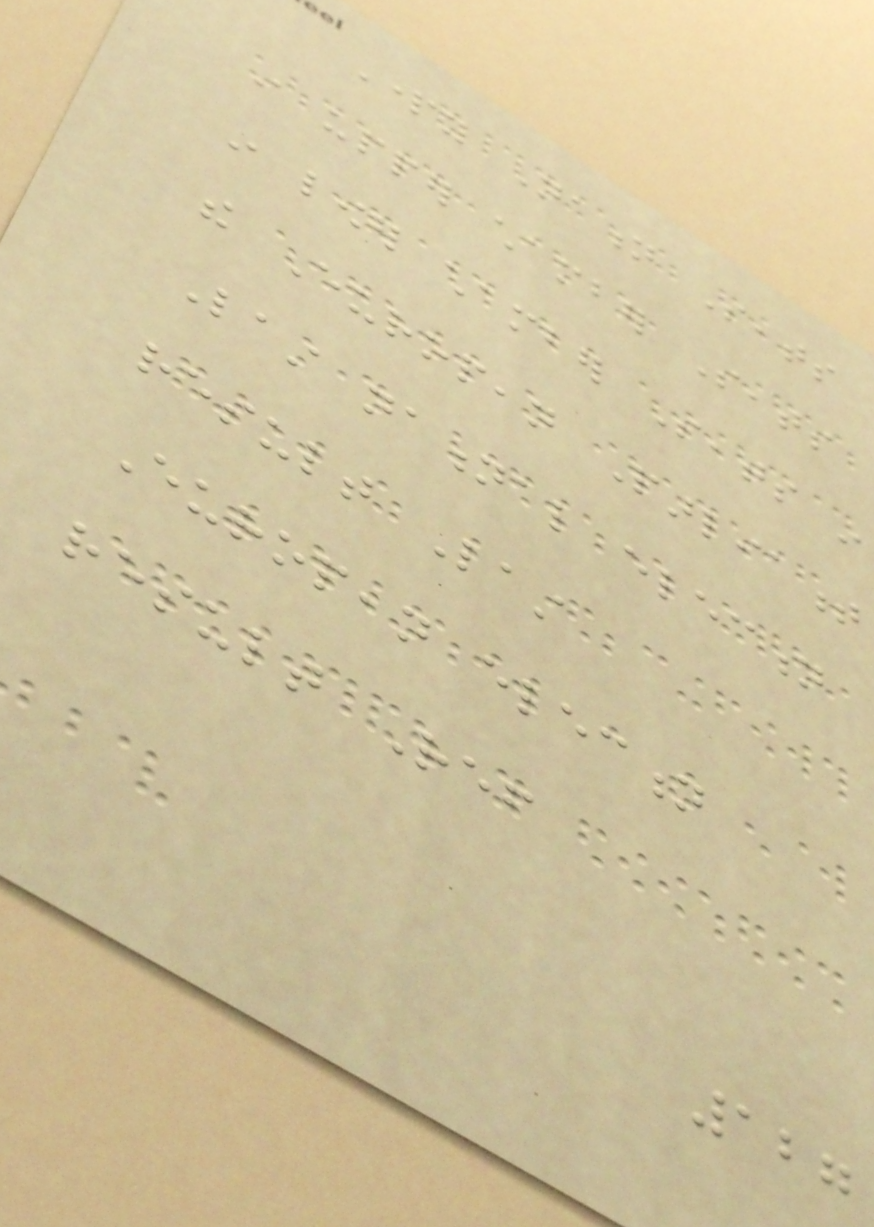Party Nation Seats
in upper chamber Seats
in lower chamber Seats in
the European Parliament
Last national election
result Last
European election
result Ref
127
